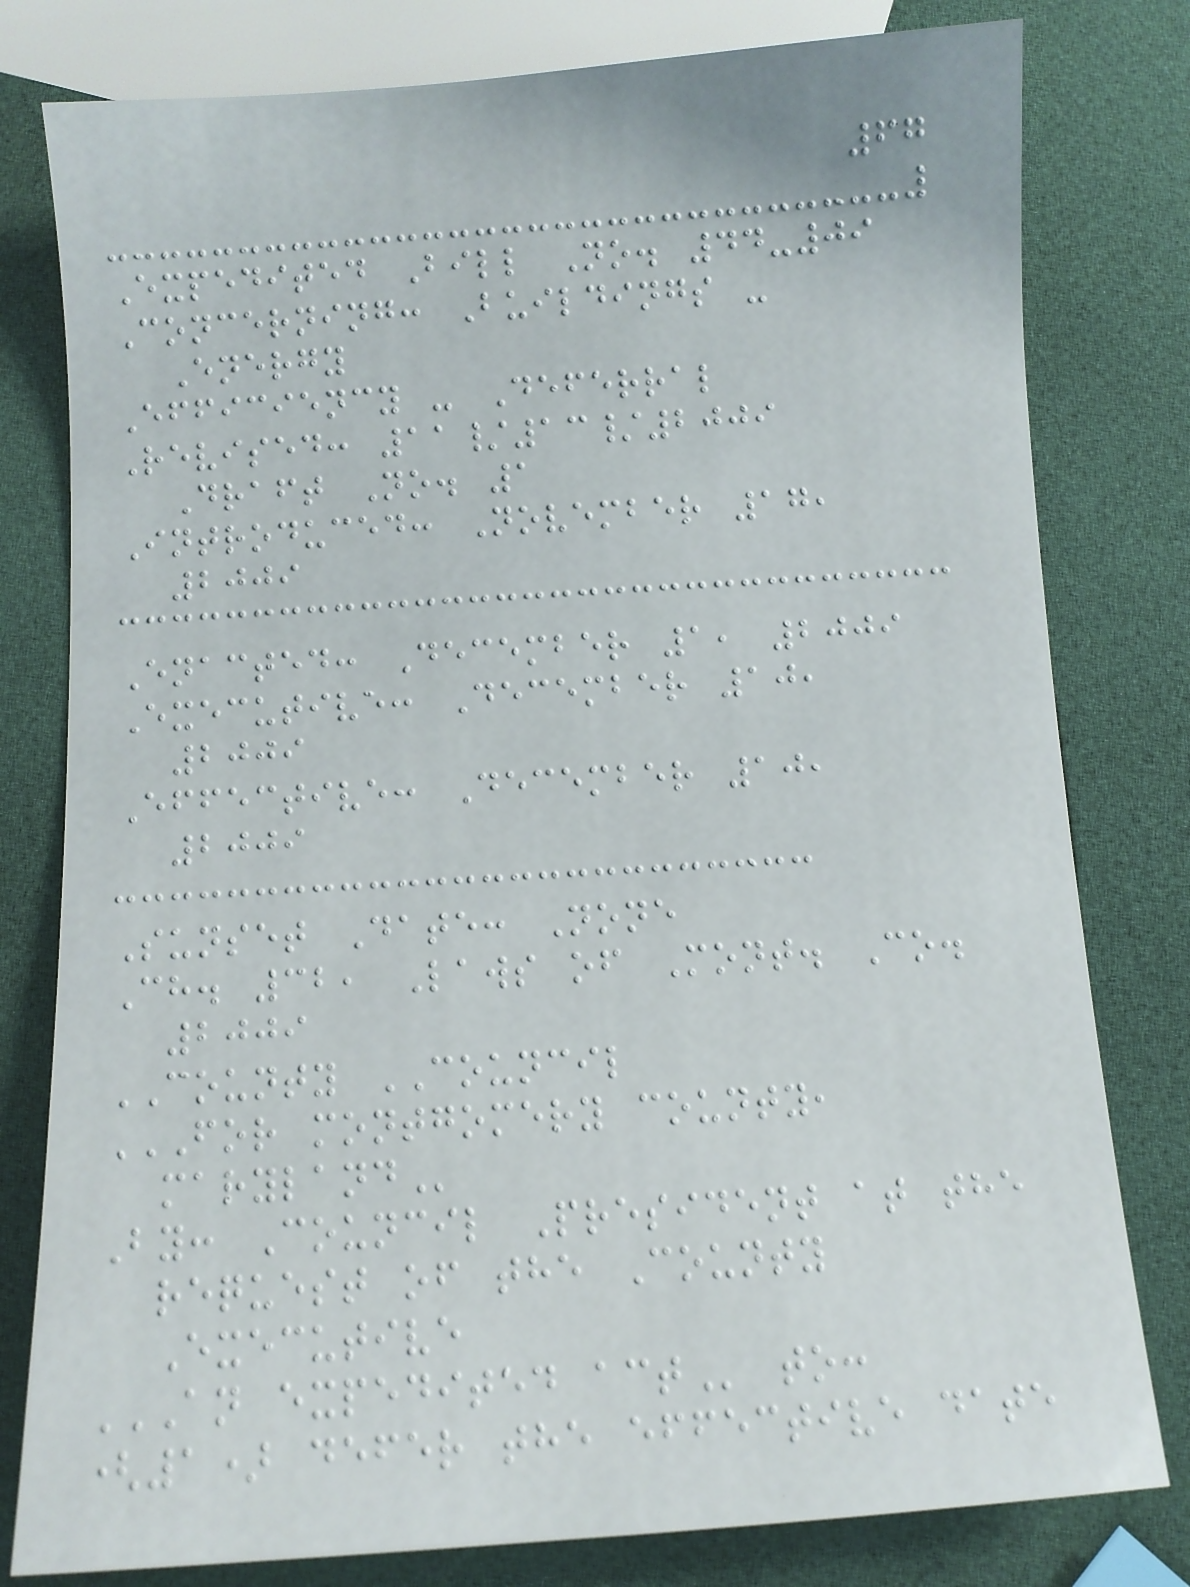67
Expedited Bill No. 44-09
Concerning: Buildings -
Energy
Efficiency - Deferral
Revised: 11/13/2009
Draft No. 1
Introduced: November 17,
2009
Enacted: December 1, 2009
Executive: December 10,
2009
Effective: December 10,
2009
Sunset Date: None
Ch. 32, Laws of Mont. Co.
2009
COUNTY COUNCIL
FOR MONTGOMERY COUNTY,
MARYLAND
By: Council President at the
request of the County
Executive
AN EXPEDITED ACT to:
(1) defer the effective date
